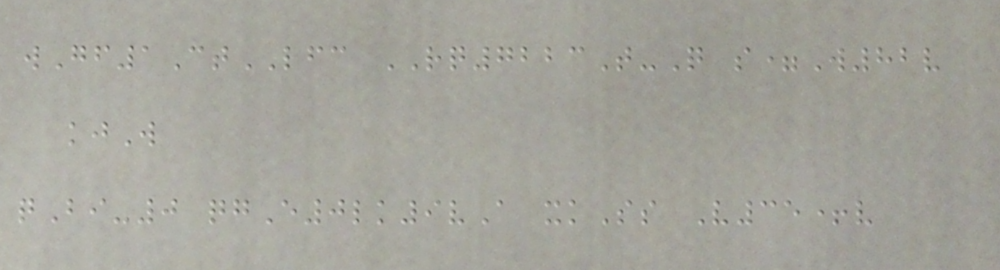wGf1CtLFC RQ7223T-Q s=W82v
kjW
qBi-0 qgE0lk9vA xkSs V35+v
